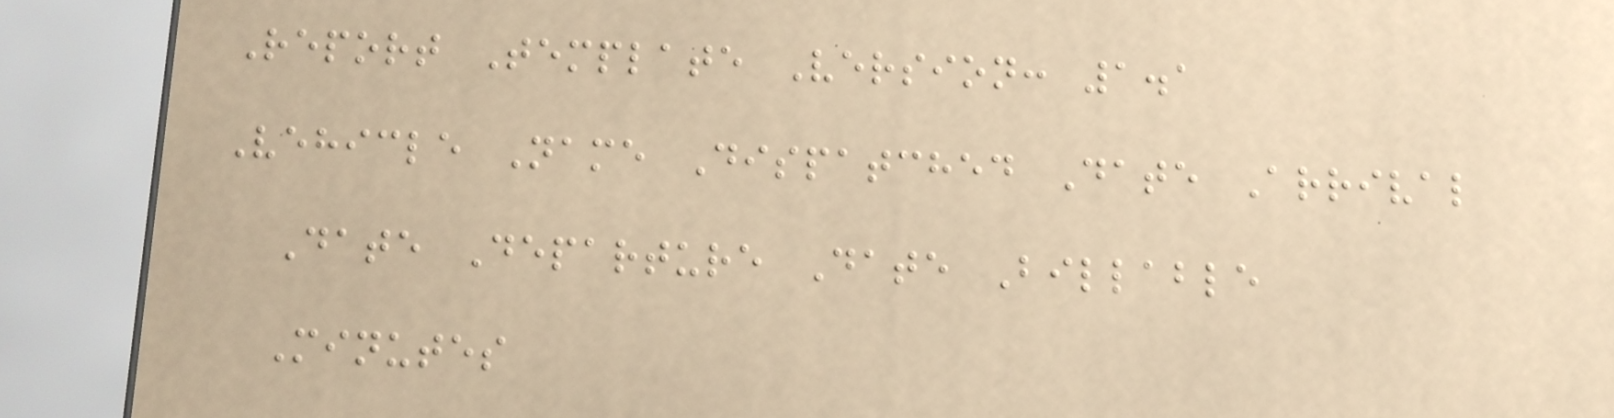Report Template Version: 1.1
Vehicle Name Dispatched Date Arrival
Date Departure Date Billable
Minutes
